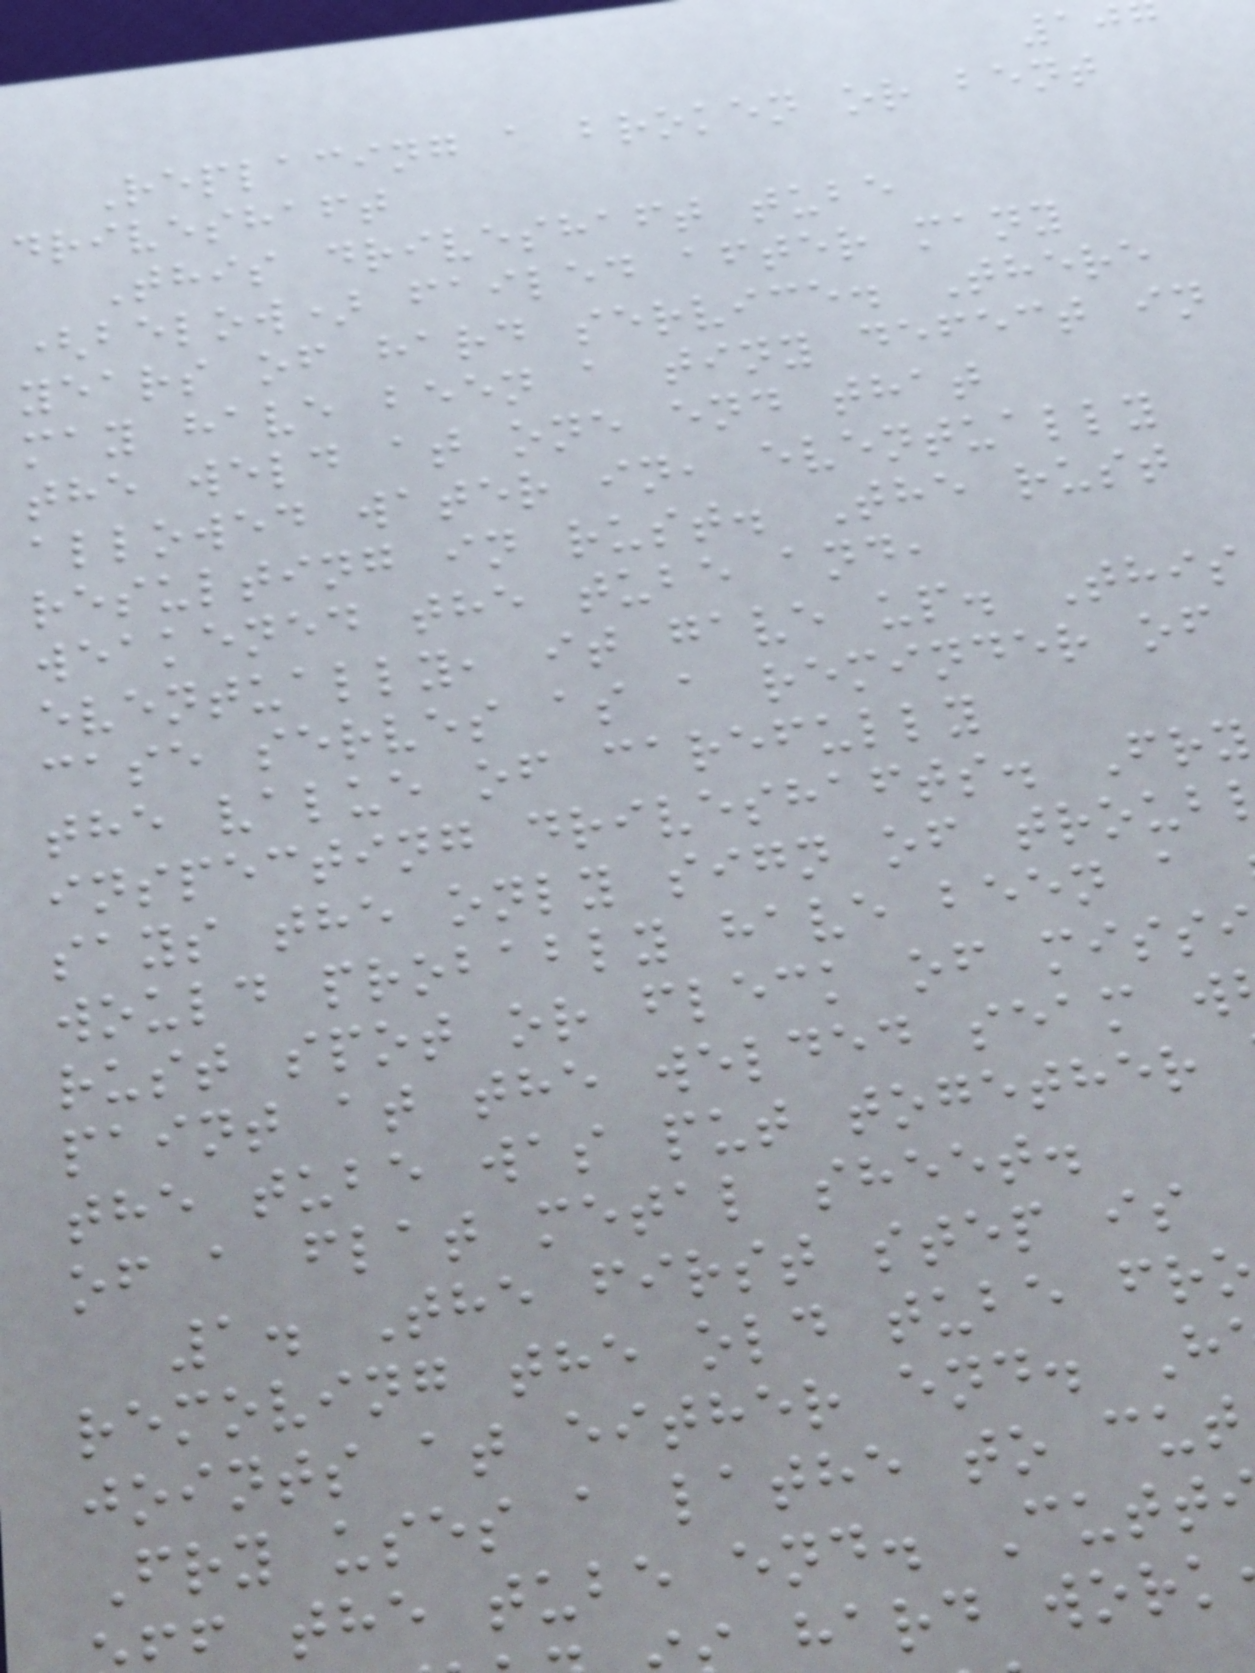Replacing a broken or bent
driveshaft
This driveshaft tube
(below) failed after many
years of hard service. There
may have been a tiny defect in
the weld at one end that
allowed water in, eventually
resulting in rust. The rust
weakened the tube and,
eventually, it gave up. This
case serves as a reminder of
the value of carefully
inspecting driveshafts. Fry
says the only sign of troub
would probably have been a
rust spot or fleck of miss
paint at the welded seam w
the tube was put together
of a flat metal sheet.
1. The first step is
removing the old tube fro
joints at either end. H
Fry uses a lathe to cut
the tube end. Cutt
hard work
